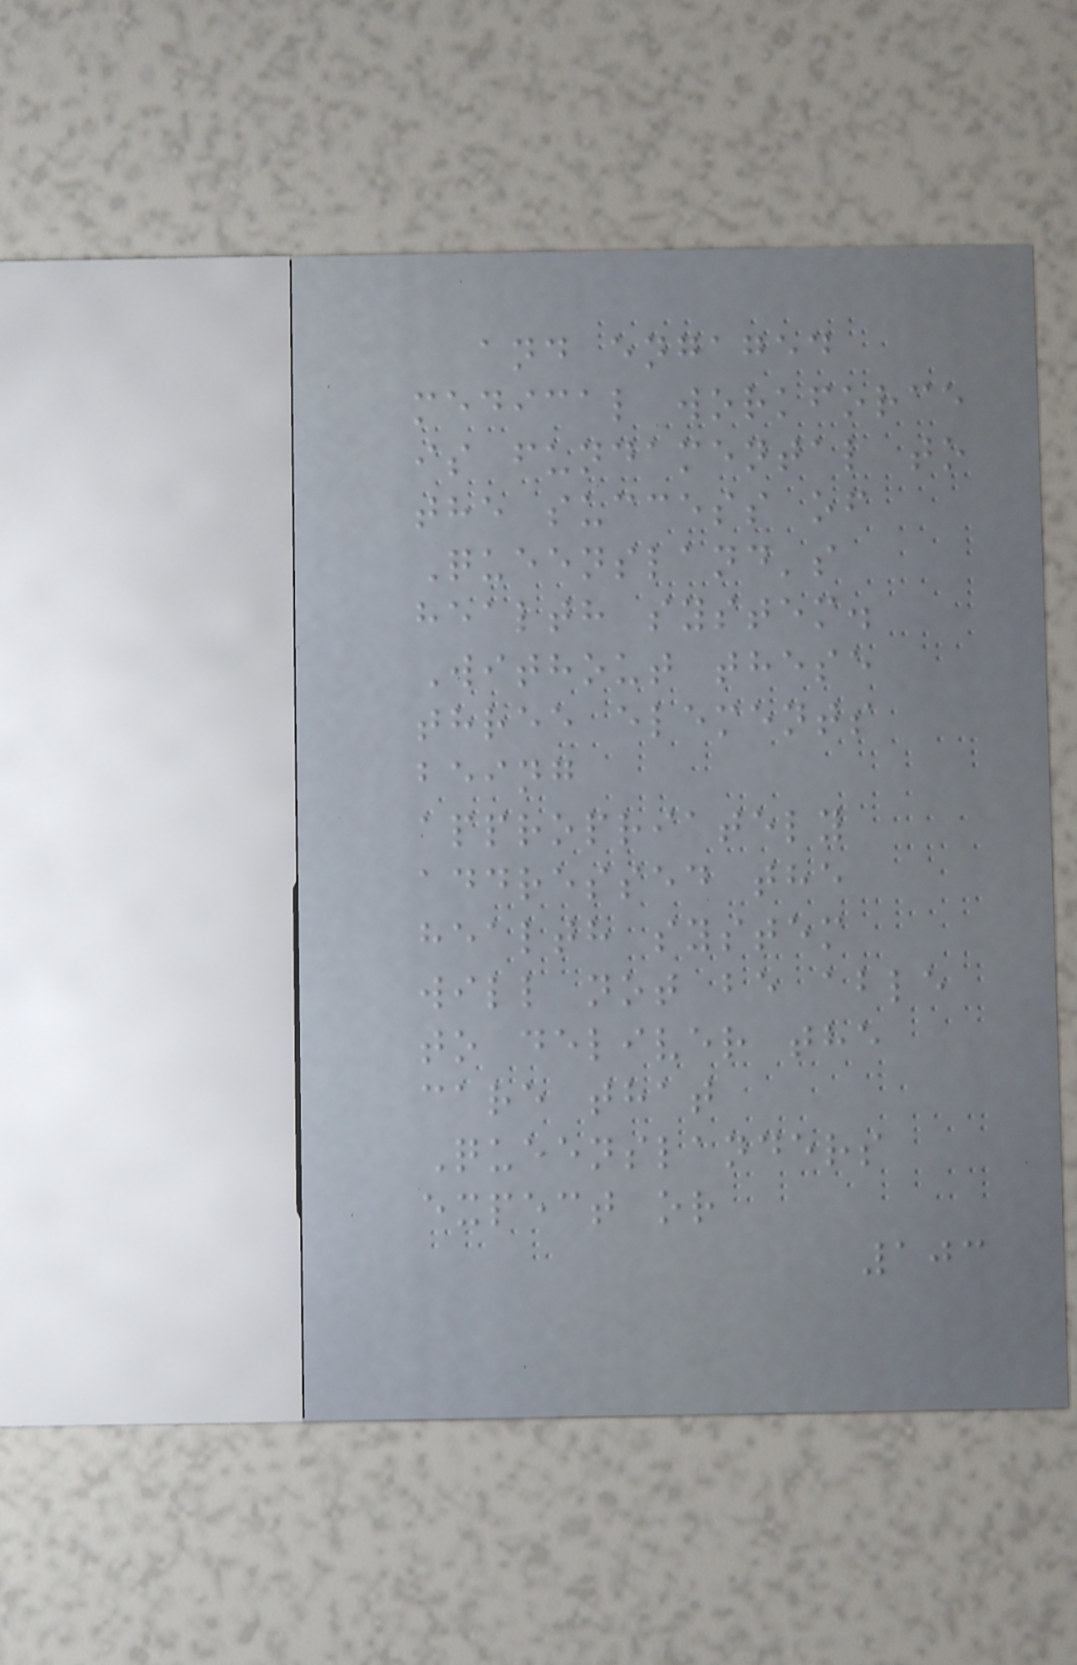and engaged
medical workforce
is fundamental to
the success of
Queensland's
health system.
Without these
three elements
being
appropriately
addressed the
health system
will not be able
to deliver the
care that
Queenslanders
expect or
103
